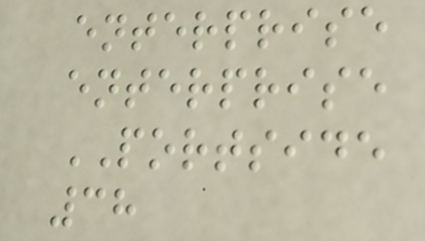enterprise
enterprise
PORTSIDE
38
